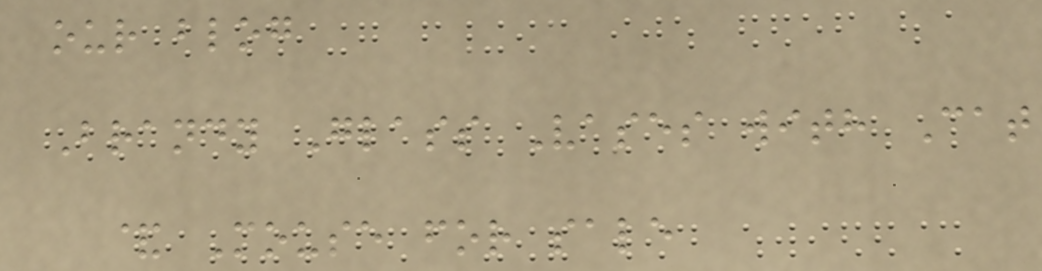our blog
Brandy Glass Vases with Cat
& Mouse for sale
